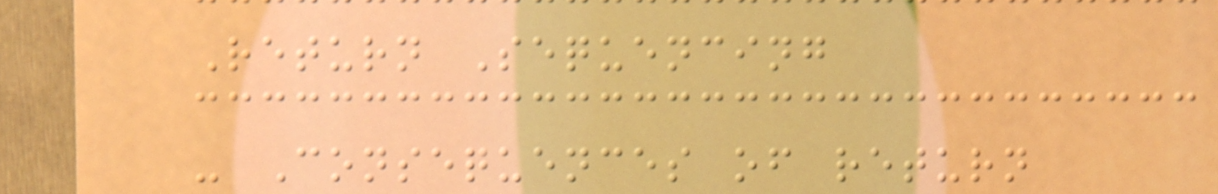Return Sequencing
- Consequences of return
